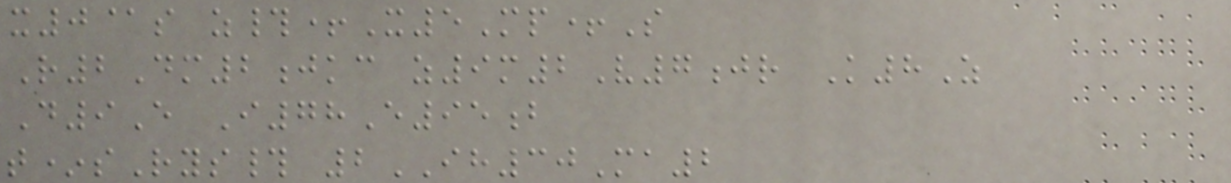x0@s z#+X5Mp+S
R2Dm2jkc z9m2V7jr K8Z
D9E I78E95b
t*sRys# 2IH30Ma2
